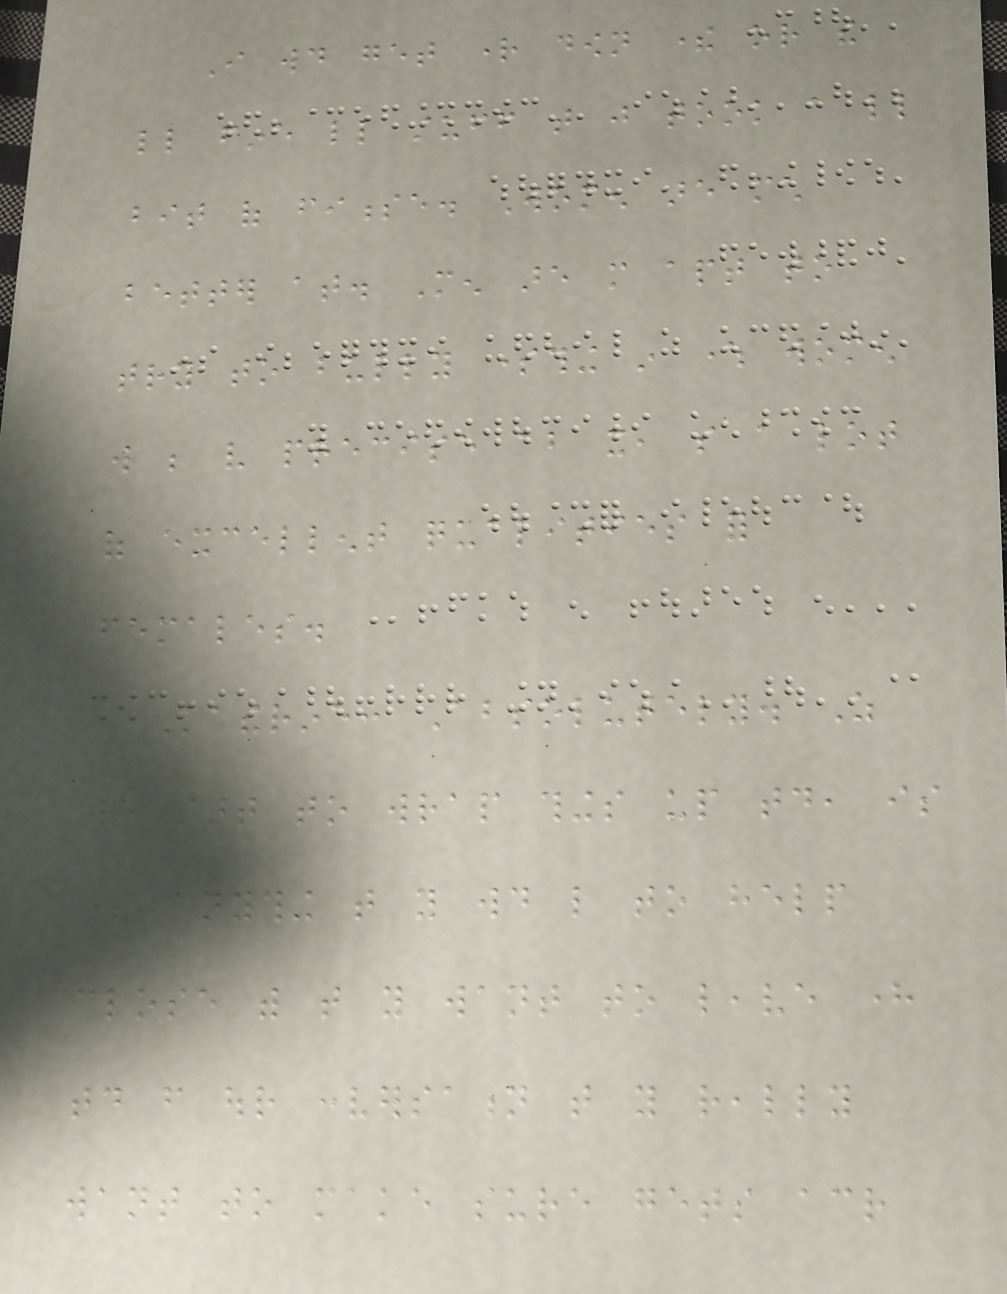I would get right down there or the
little fine little stuff that just took a little
bit of finesse. Women are much
better at. Men are more apt to
try to bully something in where women
will be very precise about it, so a lot
of excellent qualities for
females.
Katherine: Absolutely. As
we start to wrap things up today, is
there anything that you would like to help
close with that you want to leave here
today from our conversation that you really
want to make sure gets across
